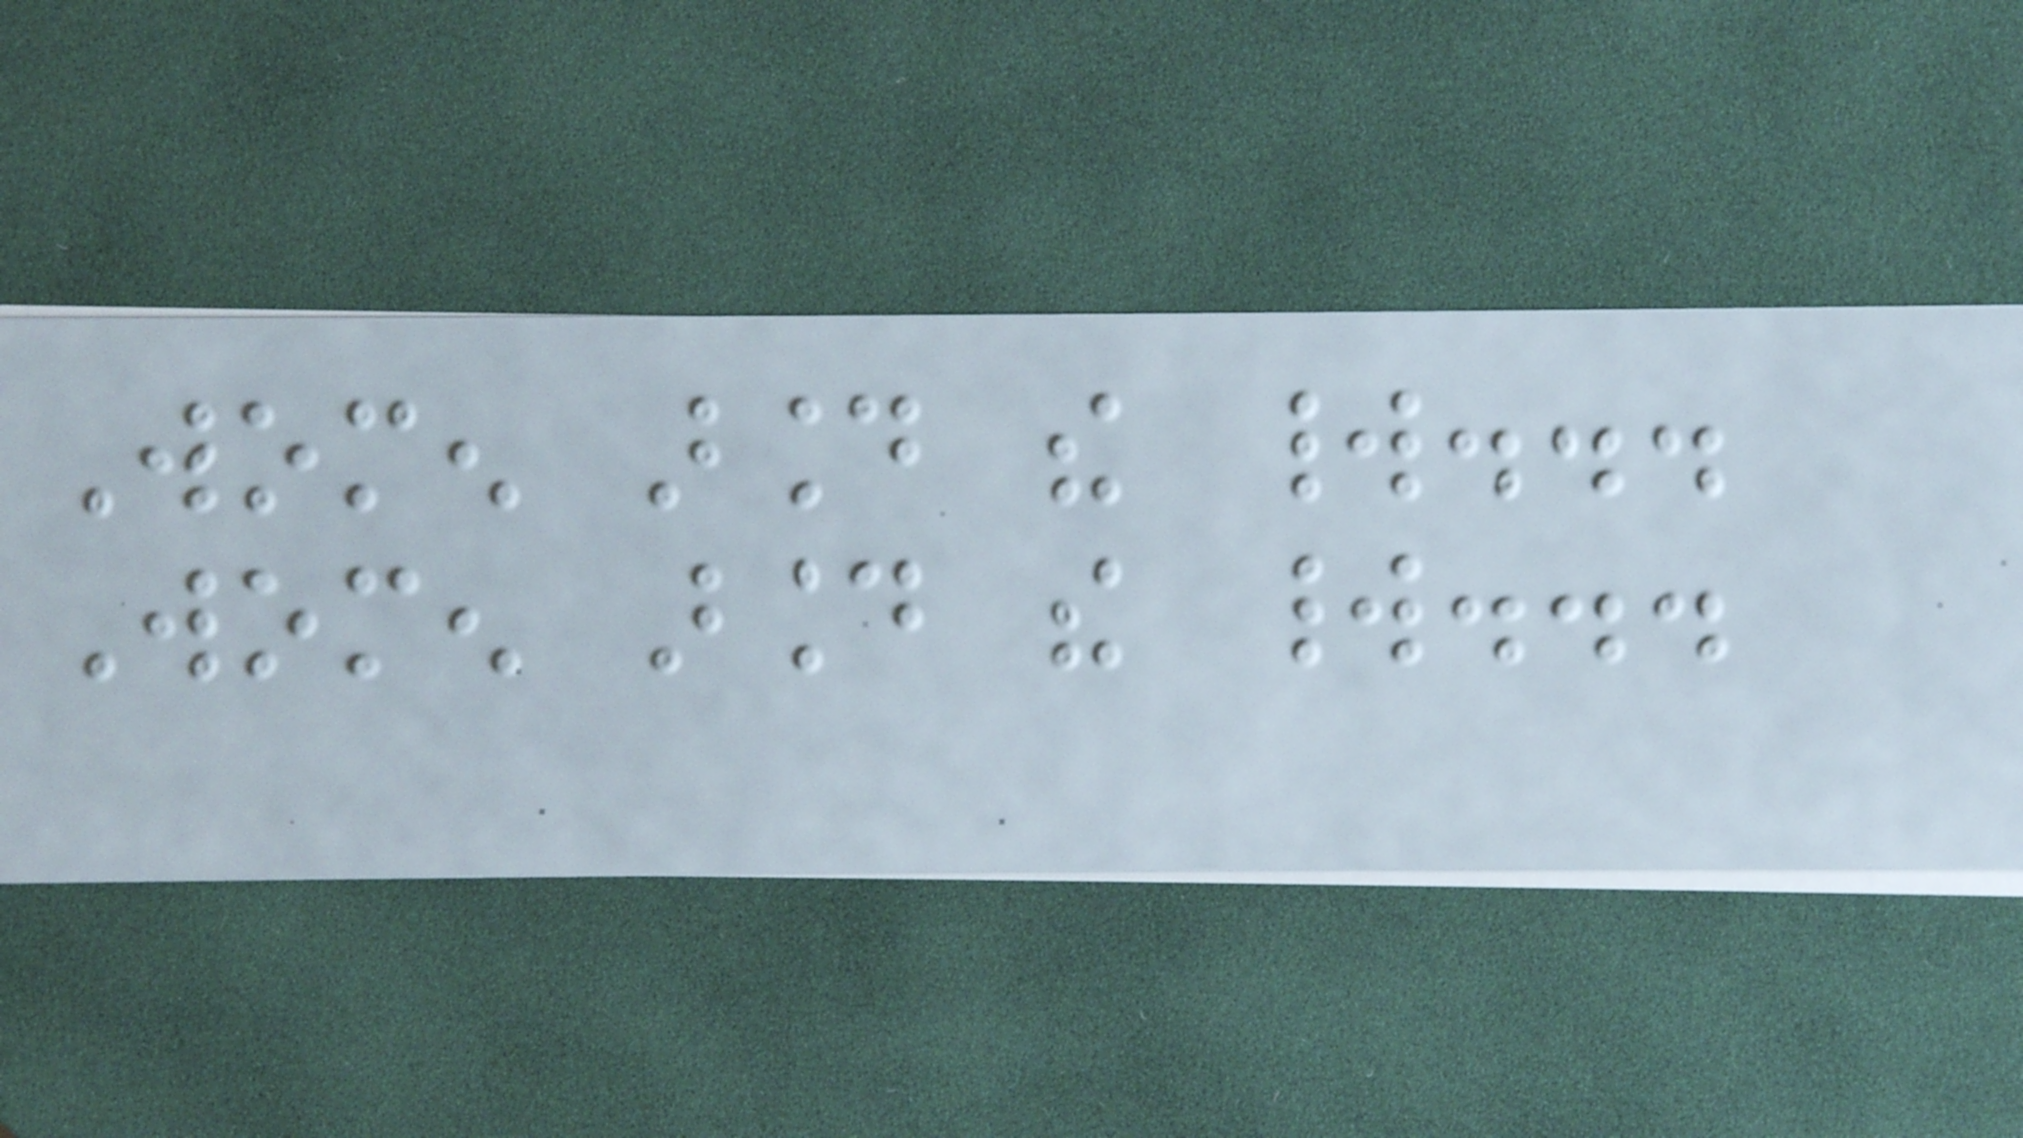Women around the world...
Women around the world...
